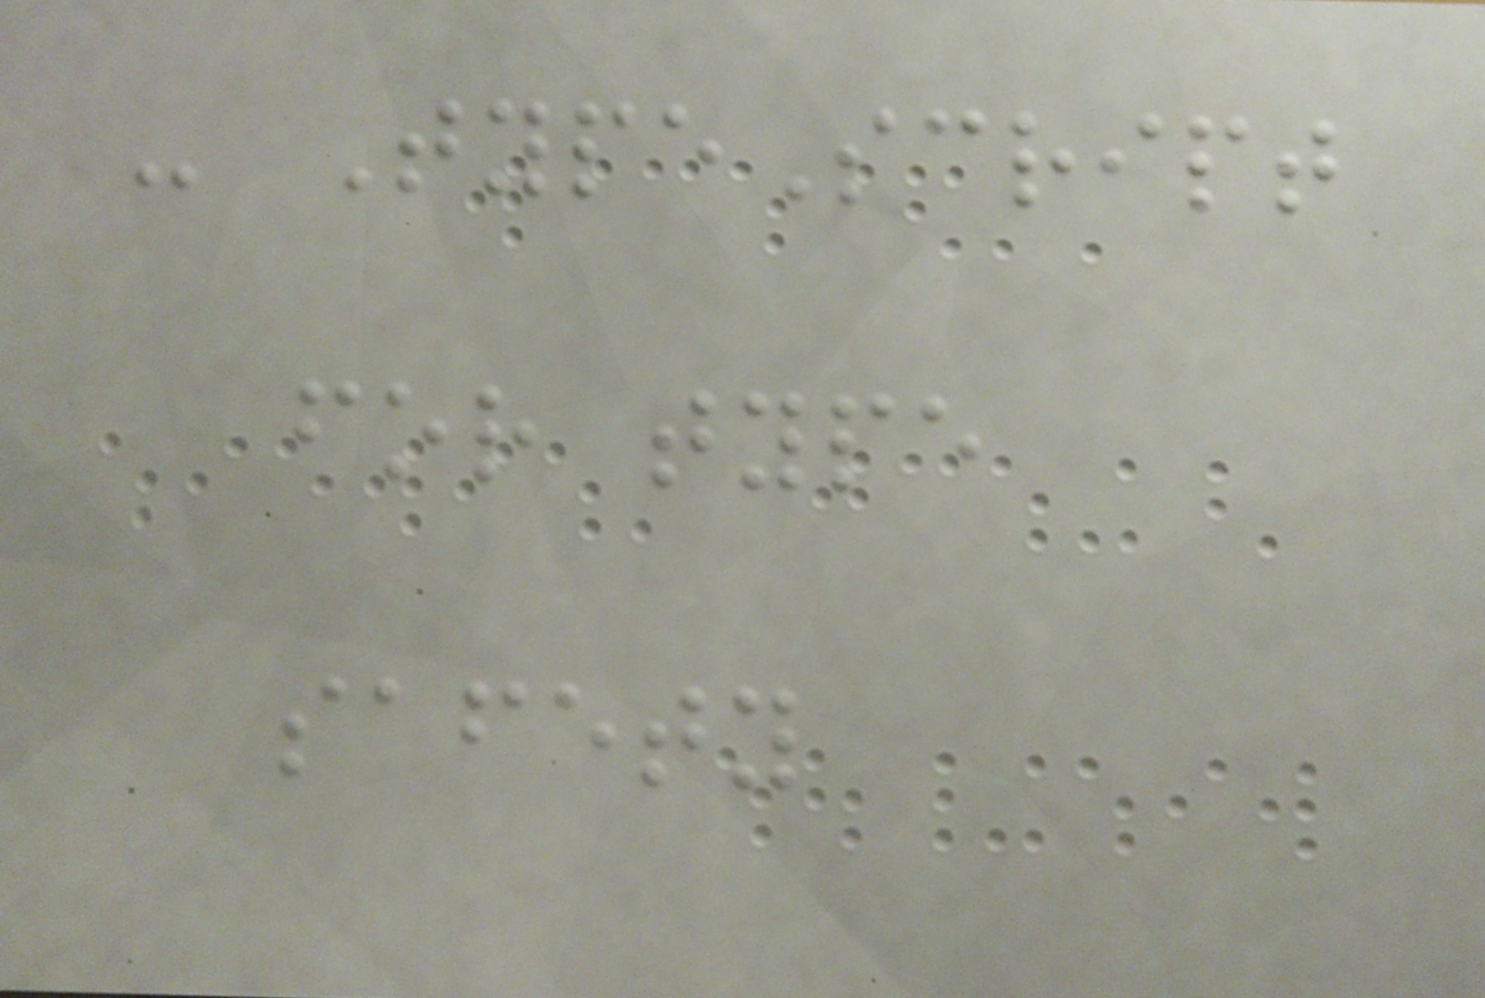- TypeScript
for type
safety
